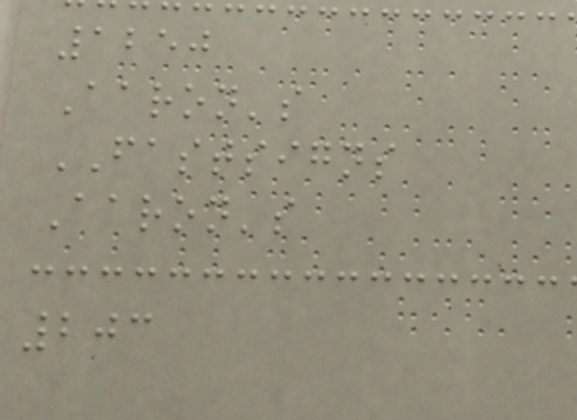1250
Aaron's
FASTSIGNS
Aaron's
203
